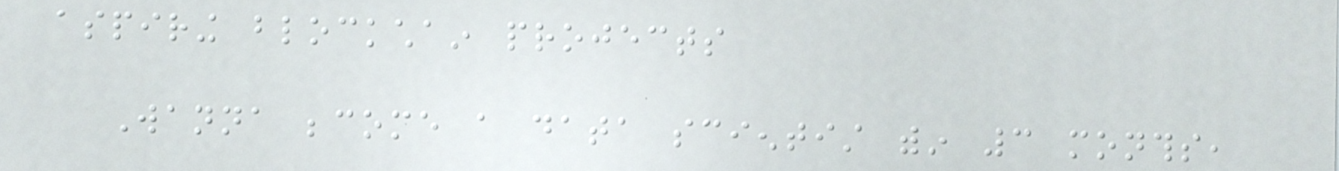aspiring blockchain projects
Wanna become a data scientist within 3 months,
